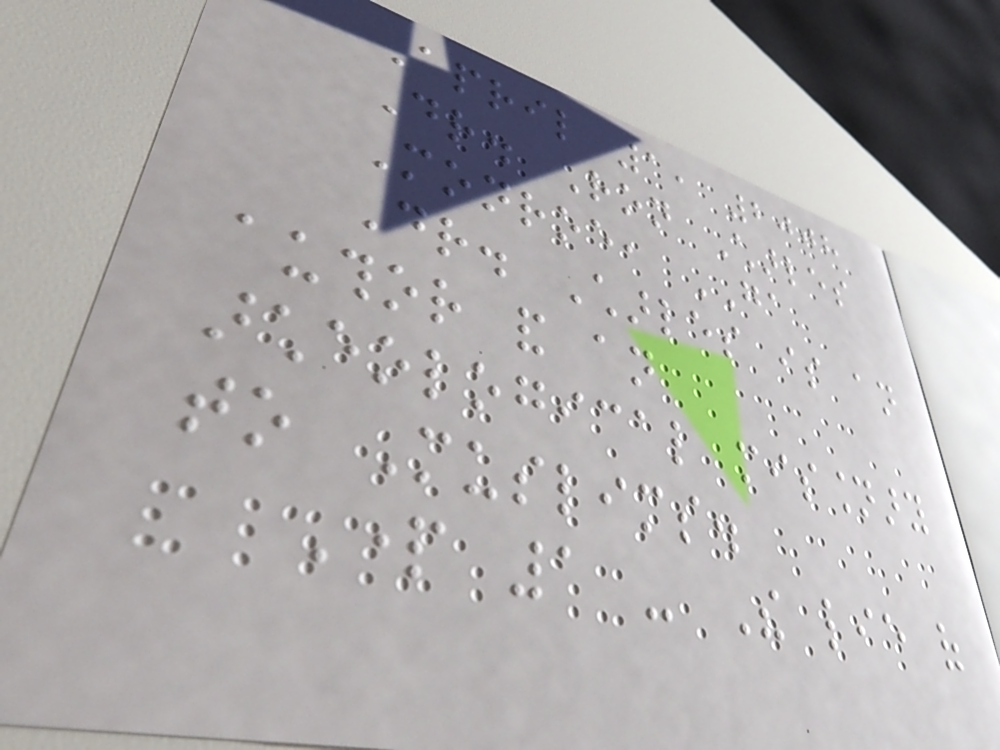April 1, 2008
Dr. Ron Charles
Monroe, GA
Dr. Charles is an
author and an
archeological missionary
to Muslims.
Part 1 - The lie of
